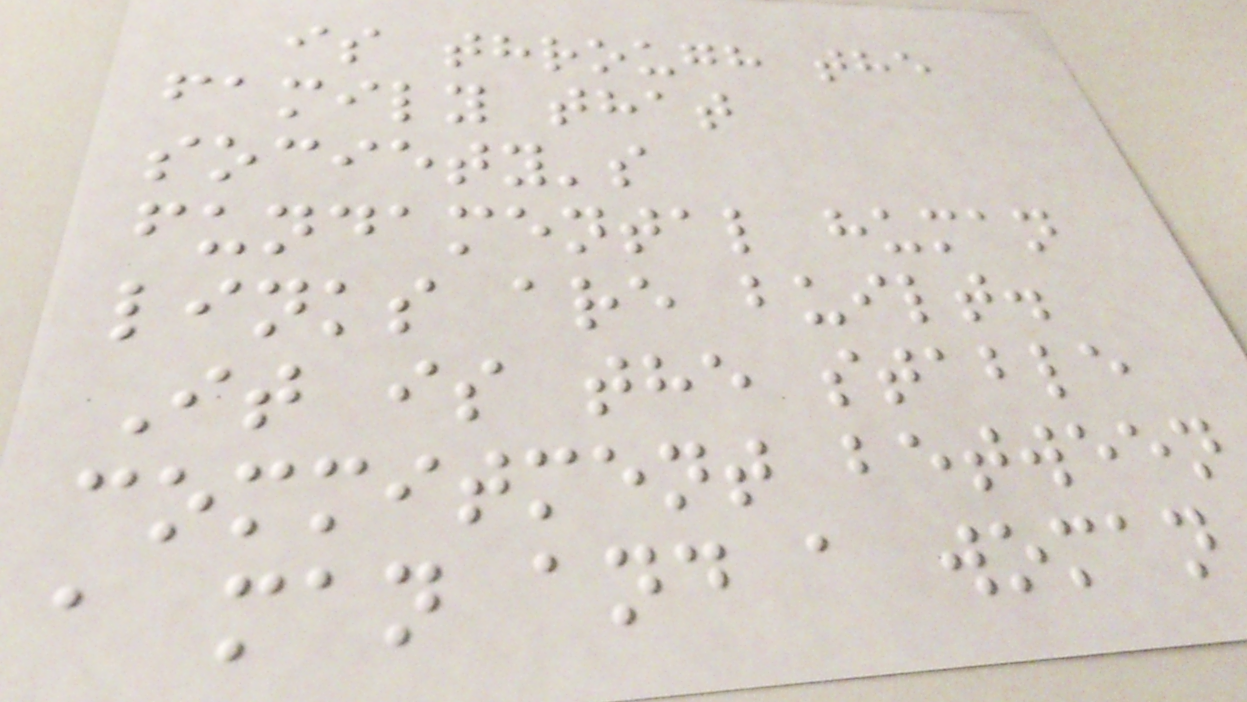is through the
family that
society's
fundamental human
links are built.
It is the stable
commitment between
a man and a woman
